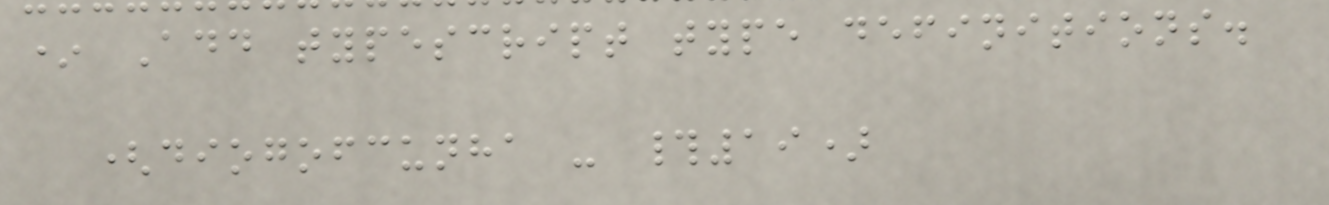* Add typescript type definitions.
(diogofcunha - #19)
